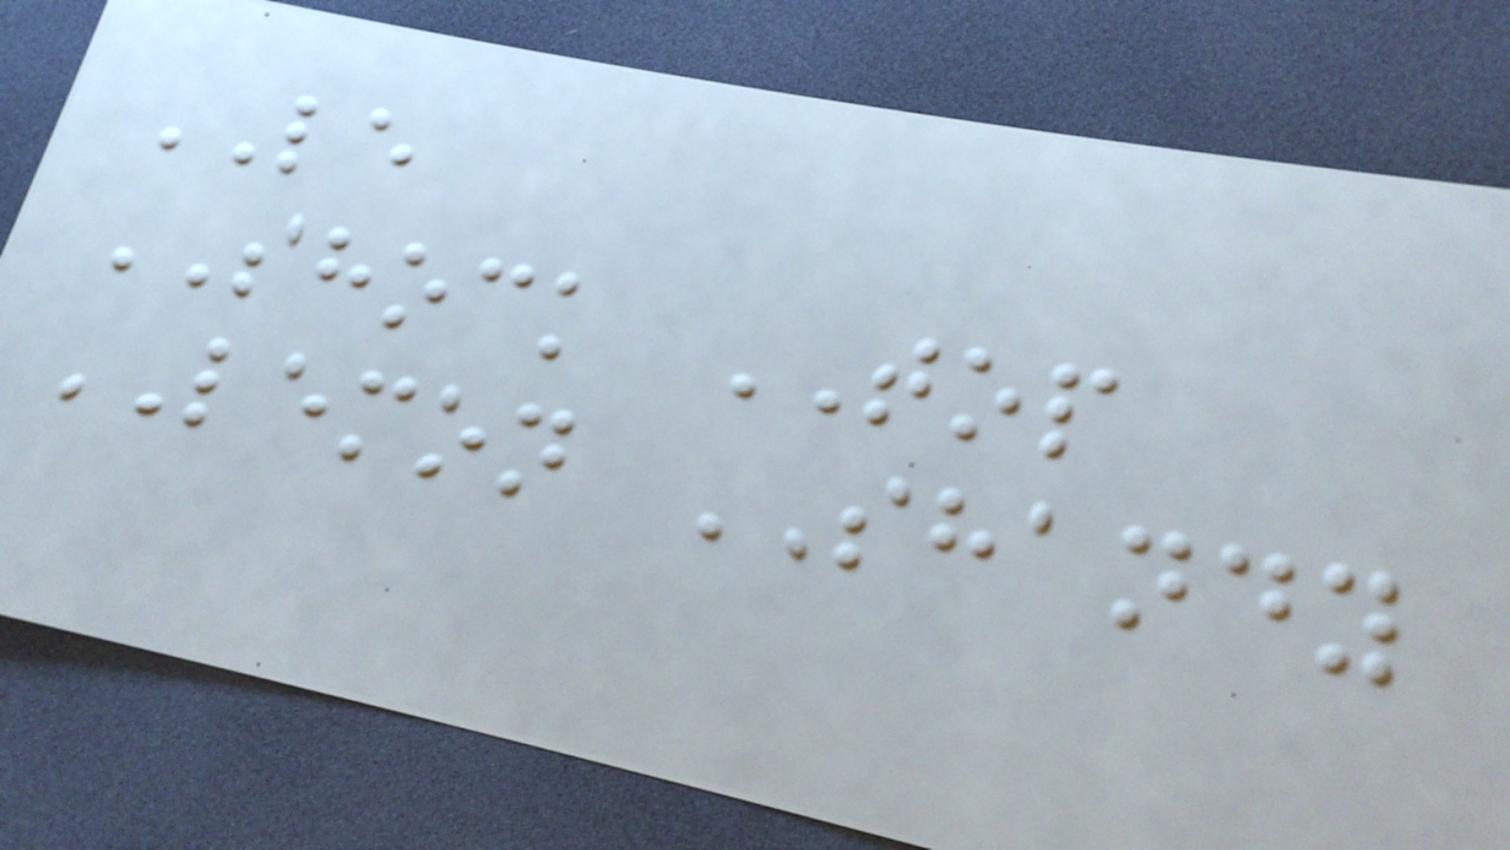LE
SHOCK TOP
LEMON SHANDY
